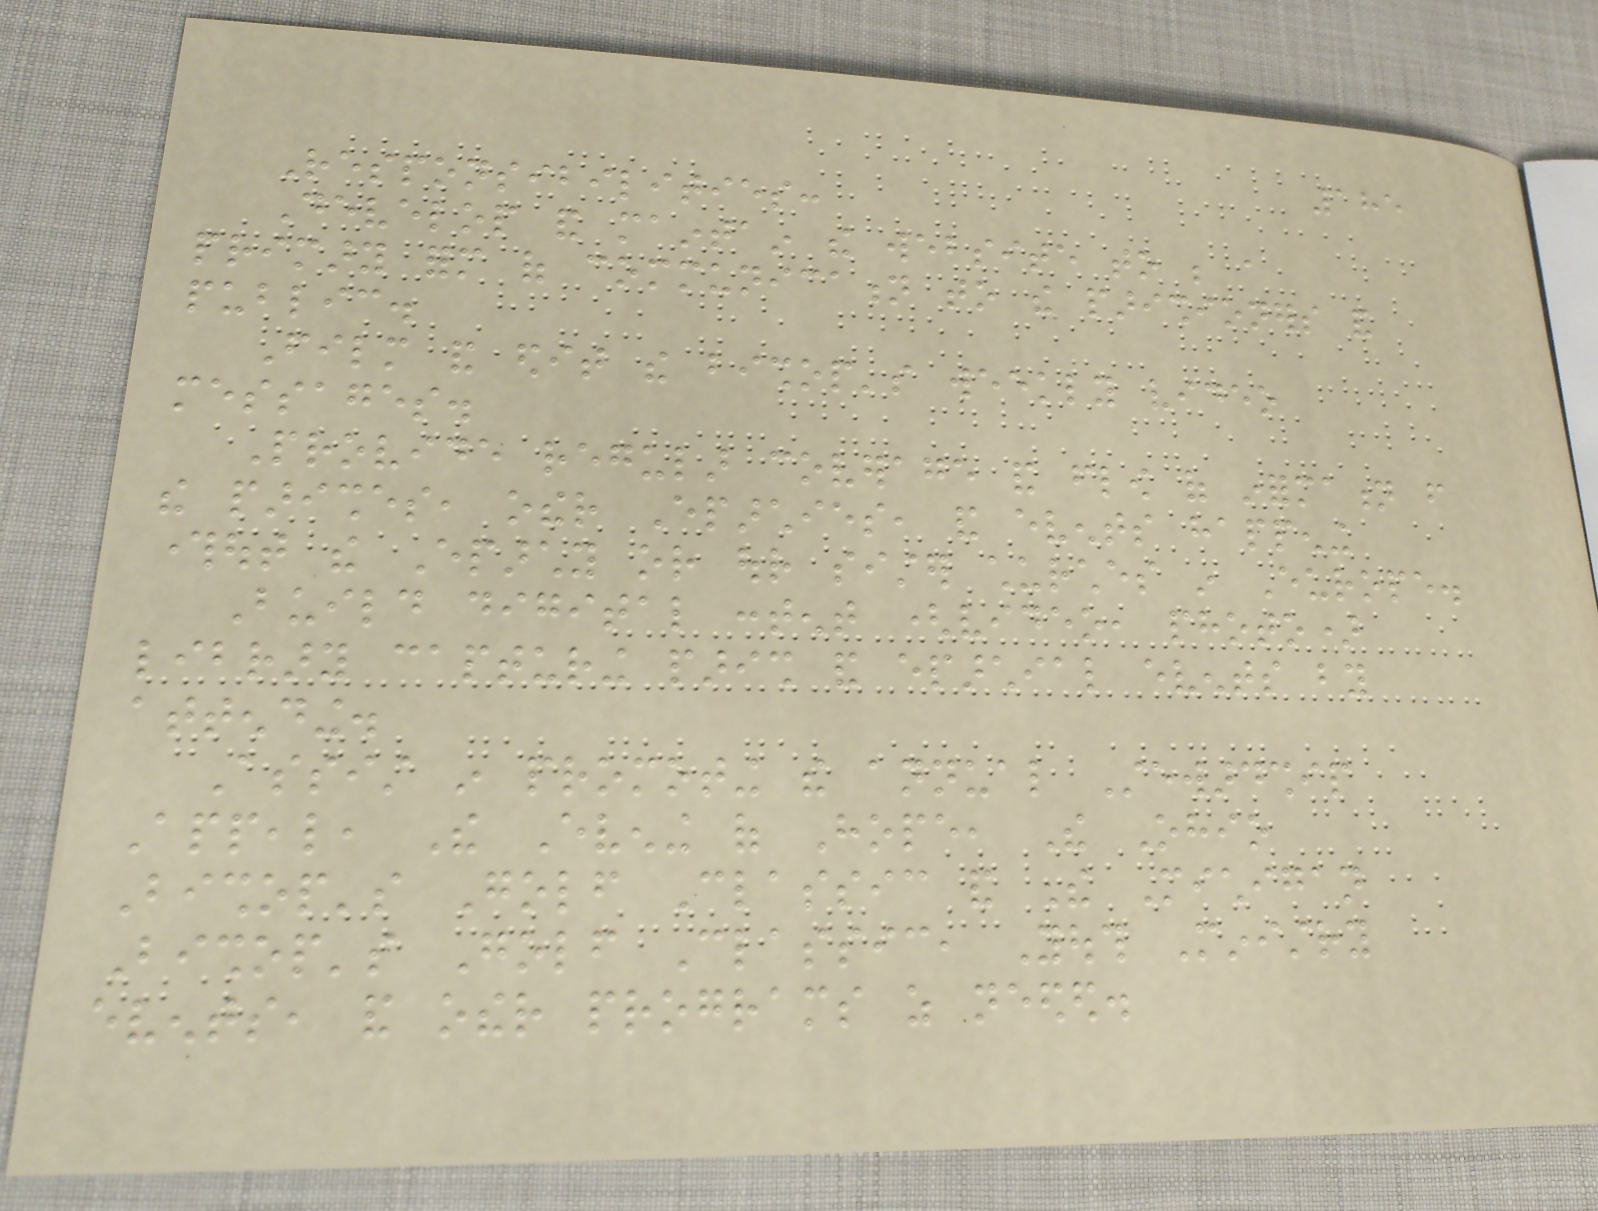185
Responsibilities:
Develop and maintain the website to be a
primary form of communication to the parishioners and
public.
Film and edit the bishop's weekly video
messages.
Provide regular coverage and flow of information from
the parishes, other Eparchies, and events happening
throughout the Eparchy or our sister churches in Europe.
Build digital content (video, photo)
library capturing parish and eparchial events by
attending.
Assist in promoting the annual Stewardship
Appeal, The Evening of Hope, The Ohio
Bishop's Golf Classic and The Michigan
Bishop's Golf Classic, Youth Ministry
events, and other programs as needed.
